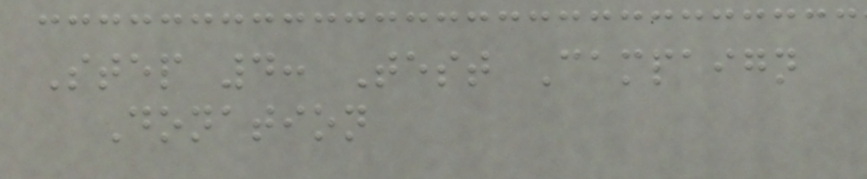Step 4: Test Campaign
Donation
